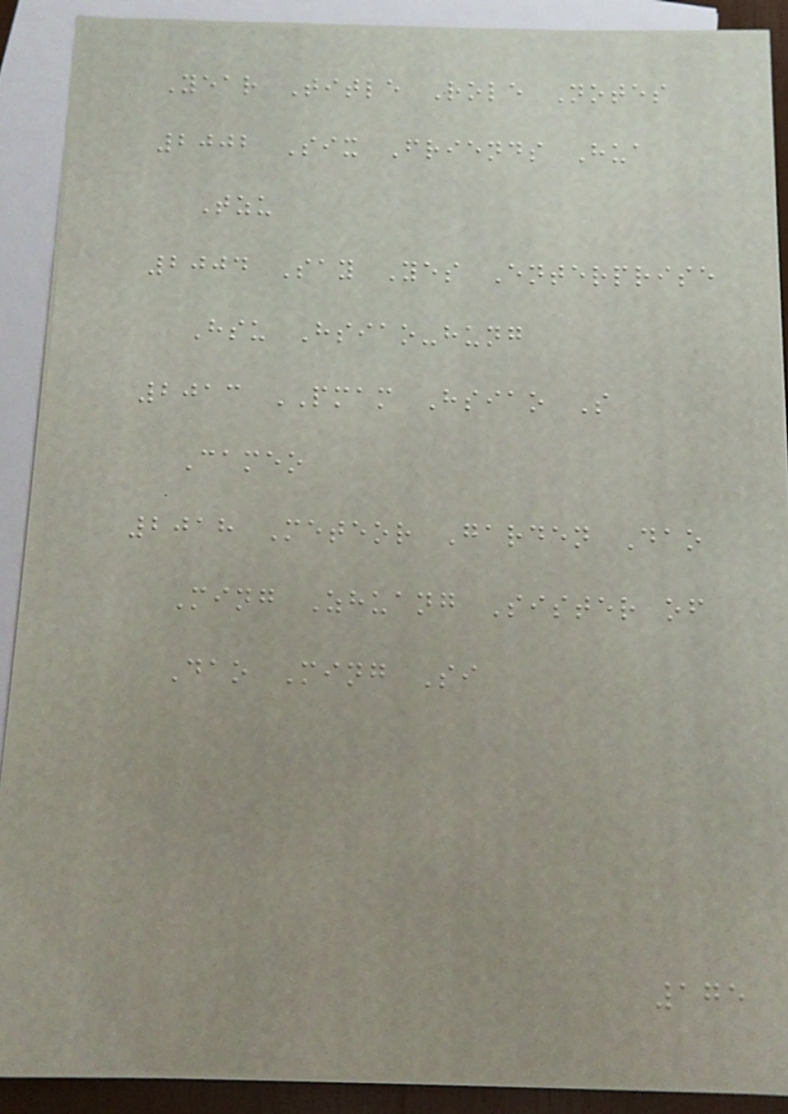Year Title Role Notes
2002 Six Friends Hua
Tzu
2004 Say Yes Enterprise
Hsu Hsiao-hung
2013 PMAM Hsiao S
Cameo
2018 Meteor Garden Dao
Ming Zhuang Sister of
Dao Ming Si
175
